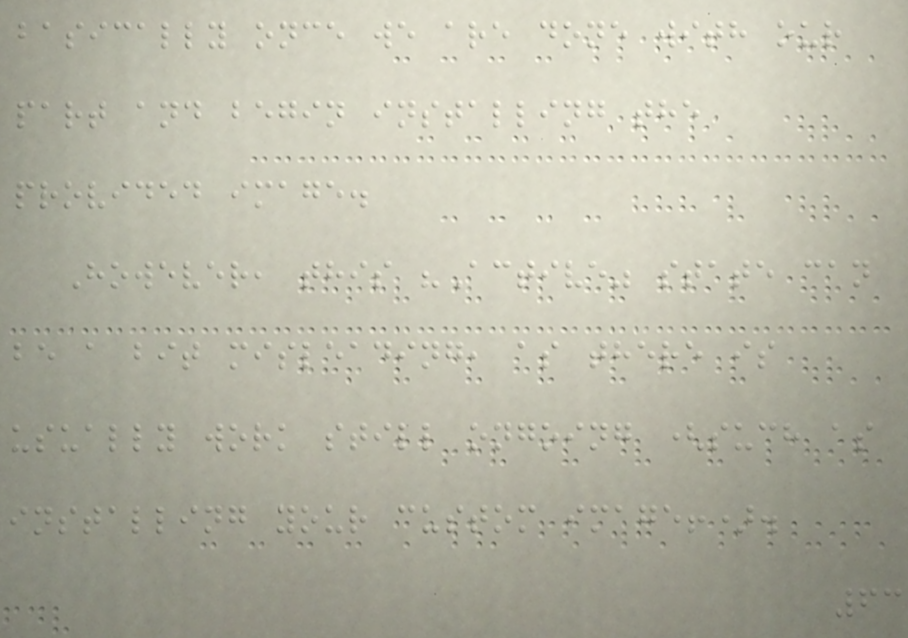basically once we are done with our
part and begin installing the
provided image.
However, this "Active" state can
be a bit misleading, as there is
usually work still ongoing (such as
installing your custom image!).
63
